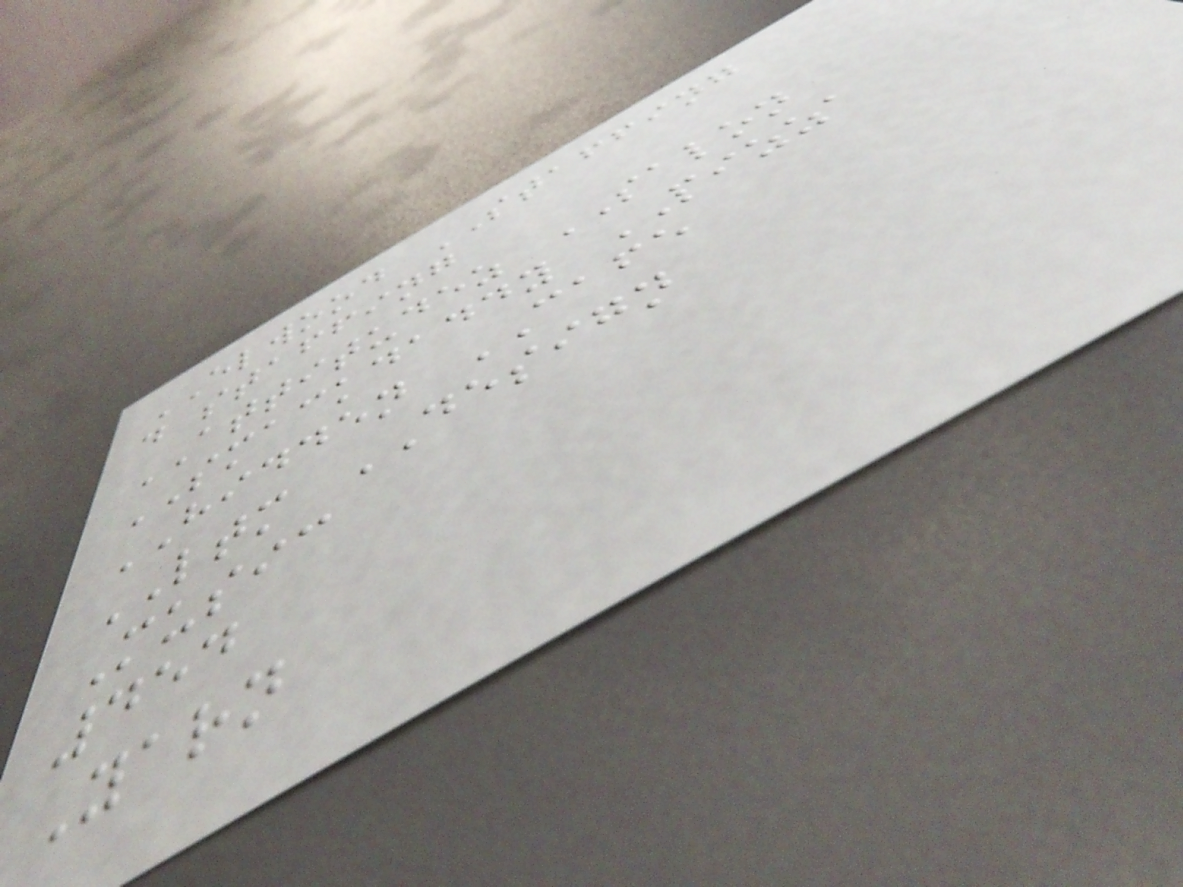ELWOOD STAFFING
d staffing
ATTITUDEZ SALON
SMACKDADDY PIZZA
HIDDEN CAFE
LTM DESIGN
Music
454
Yarn
